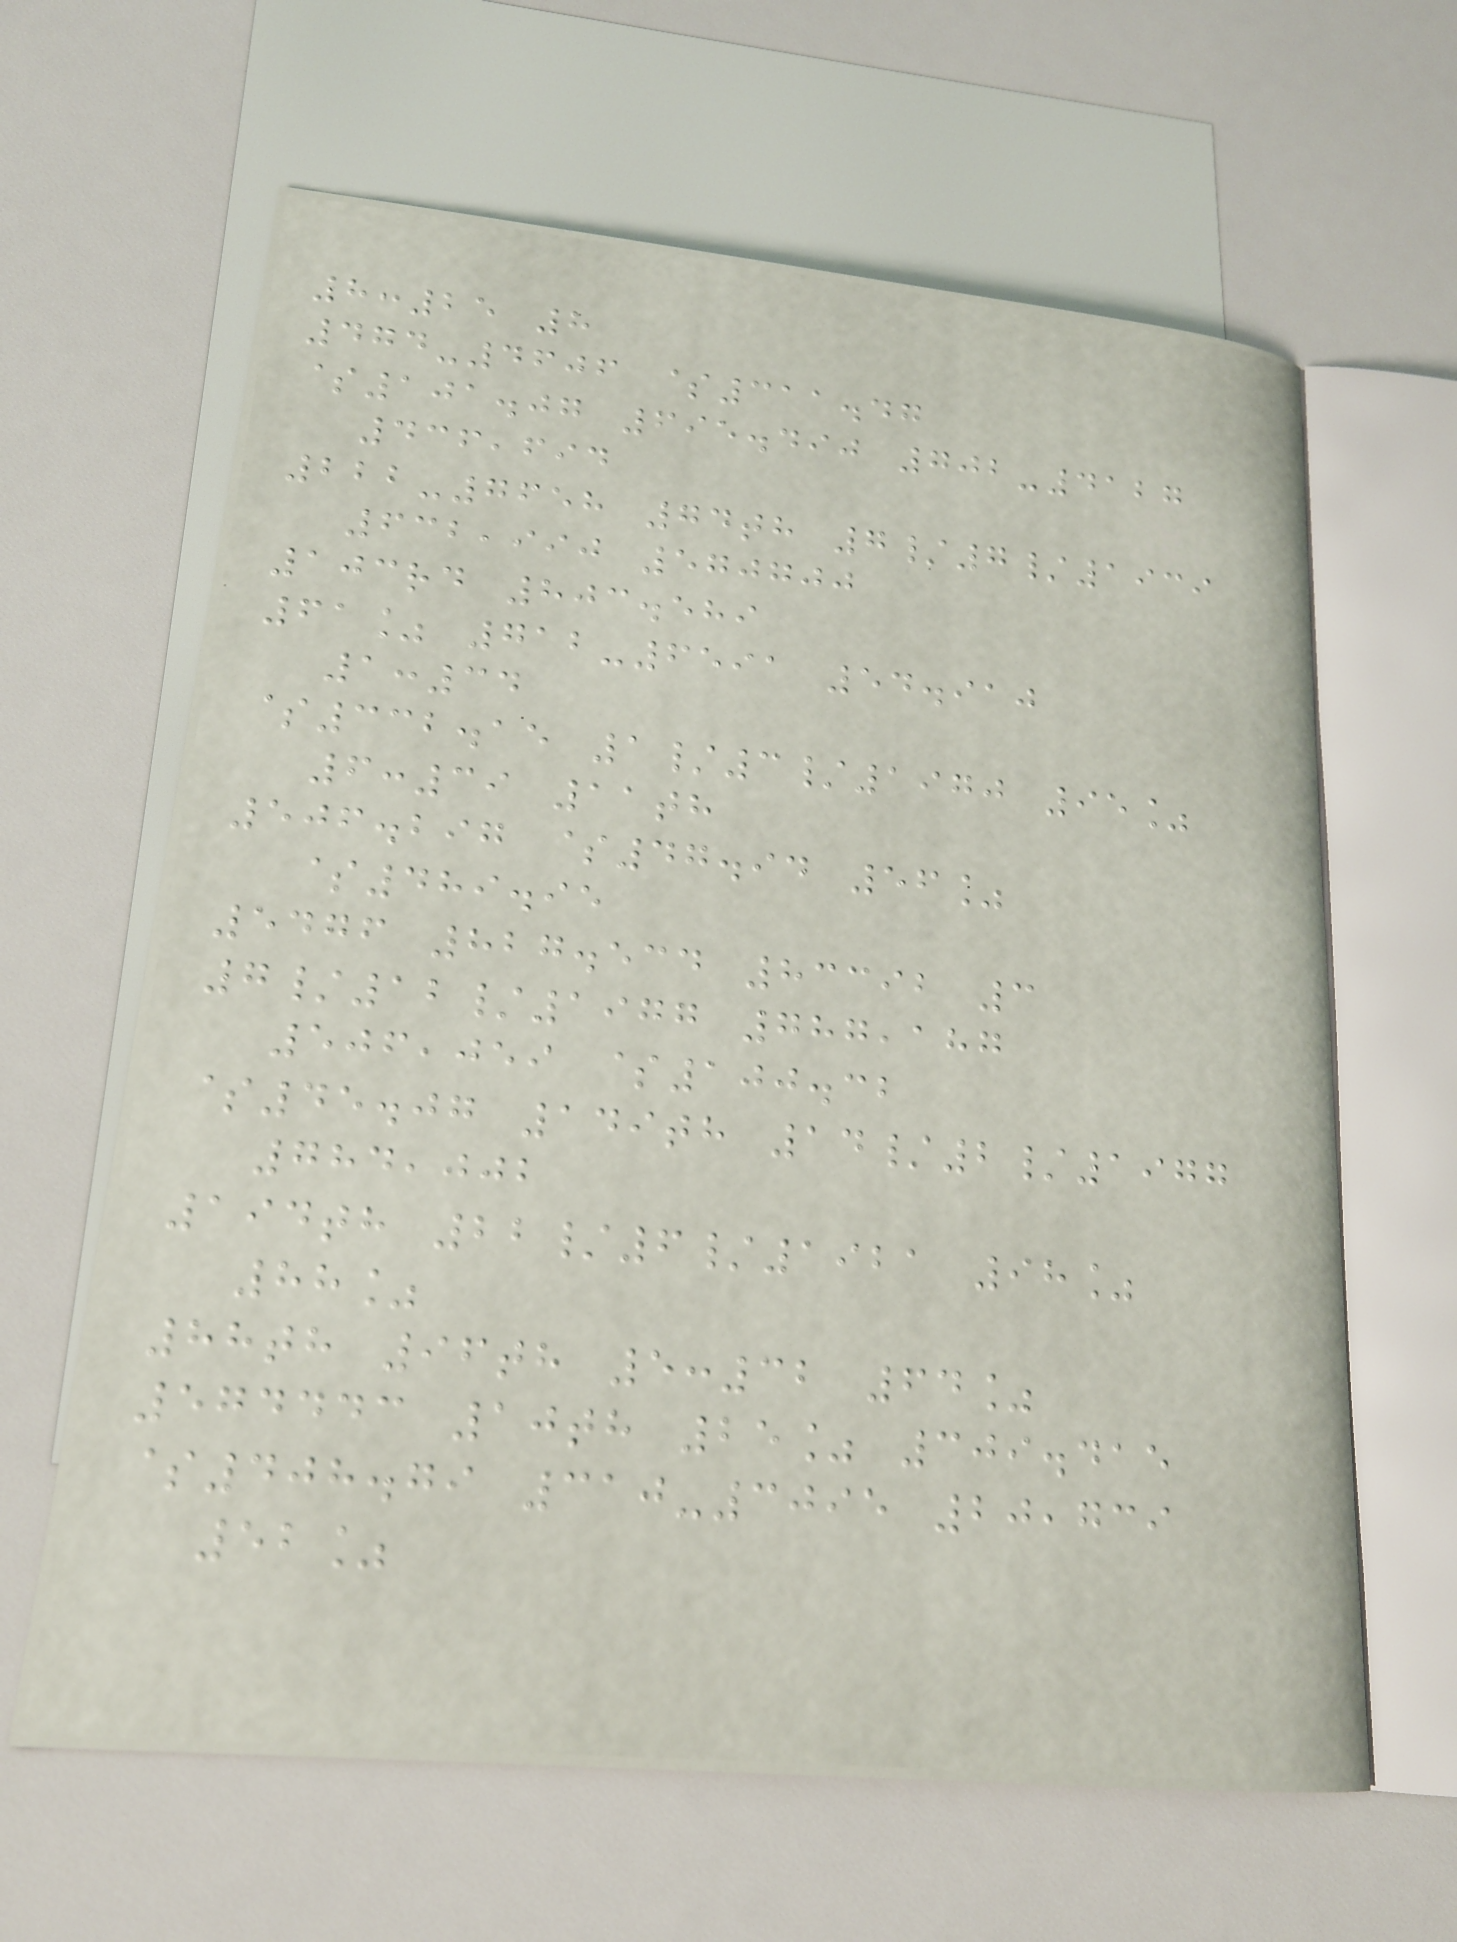8:25 8
474-4606 $311.47
$101.07 695.490 702-4127
436,694
222-7658 74th 7/7/1939
632,990 570700
103rd 803.589
61% 712-6591 54.910
1:34
$332.15 1/3/1970 95%
6:39 11th
506.297 $47.94 56%
$489.95
5476 827.534 83392 3
7/12/1977 787,187
506,059 $100.32
$45.07 149th 14/2/1977
784,002
194th 22/6/1921 98%
88%
88th 96th 5:32 64%
574443 10th 25% 309.415
$408.79 310-3095 20,739
52%
